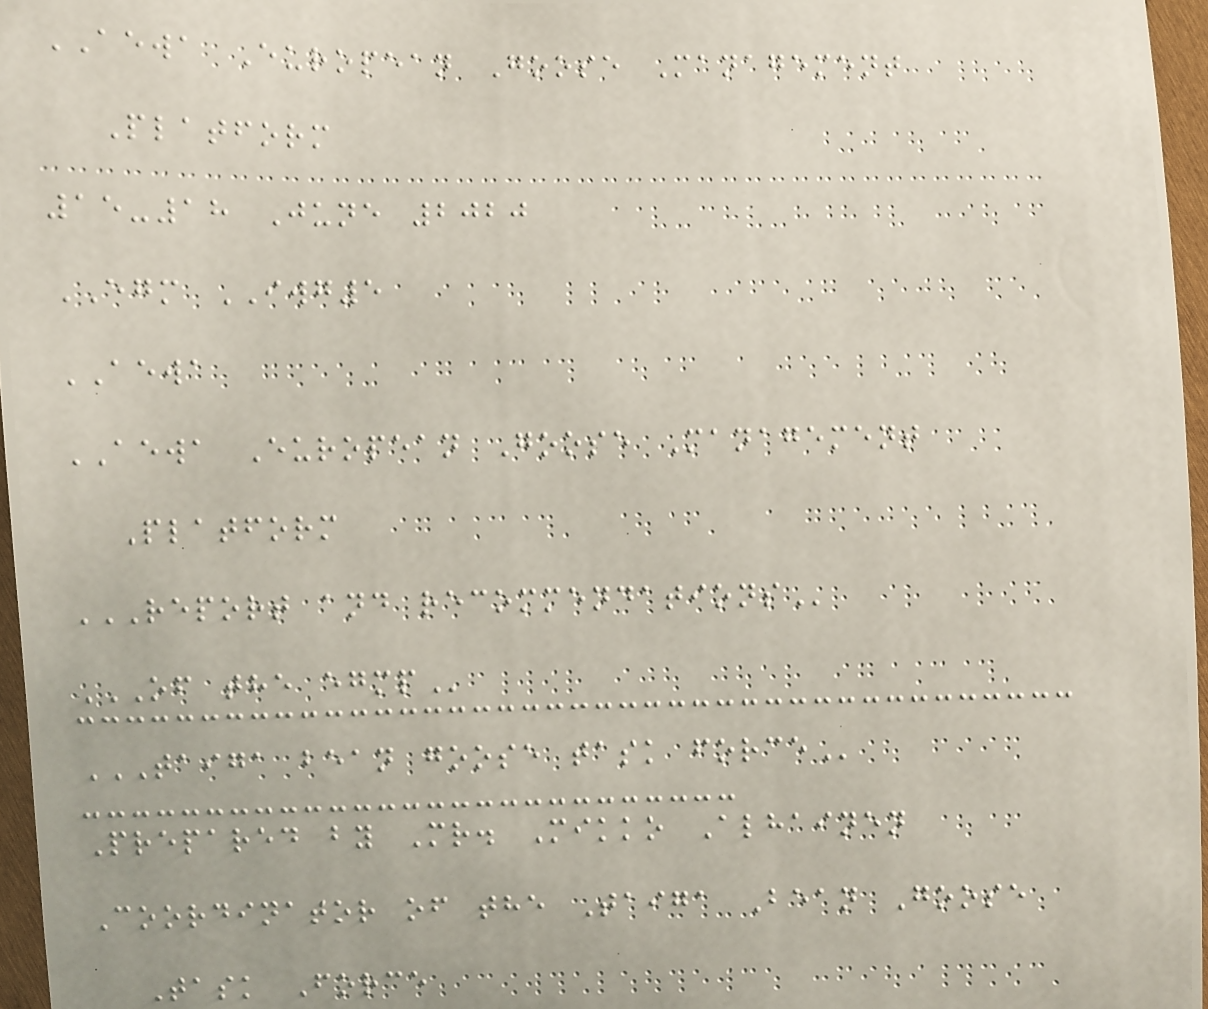AEWA European Goose Management
Platform
15-18 June 2020
EGM IWG5
AEWA
AEWA European Goose Management
Platform
REPORT AND RECOMMENDATIONS
OF THE EGMP
TAIGA BEAN GOOSE TASK FORCE
Prepared by Mr. Mikko Alhainen
Coordinator of the Taiga Bean Goose
Task Force
